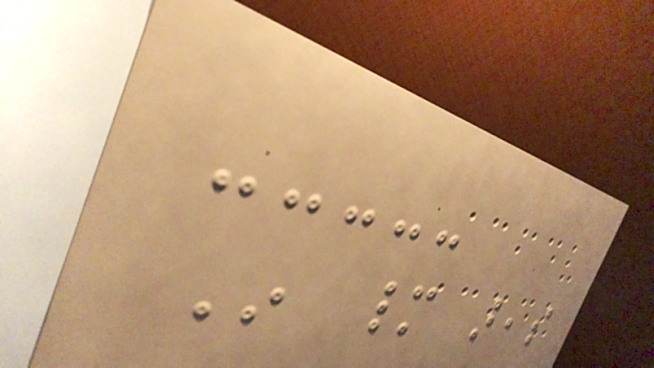In many areas
